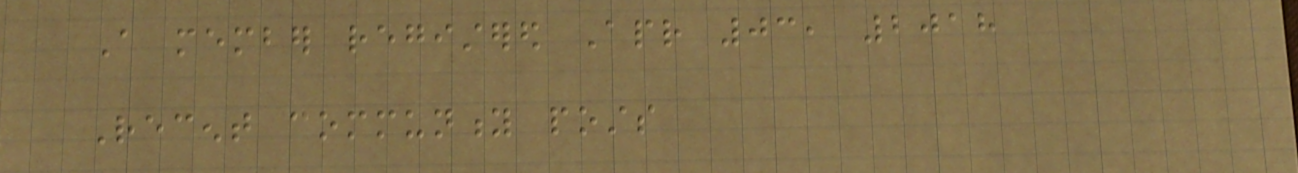A member registered Apr 03, 2018
Recent community posts
